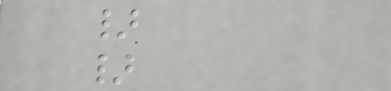}
}
